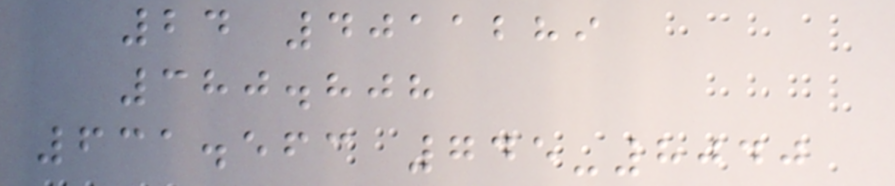24 4011289
380.808
631.563 745-8040
